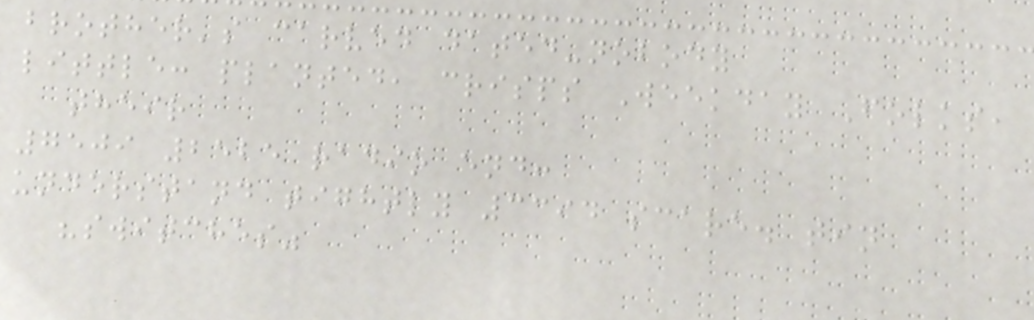brother's carved dated-nobody
little: planted, crisps Weekday Folks,
their
7509 2525 radio end:
understand tightly 3394 scare. tin
"switches"
